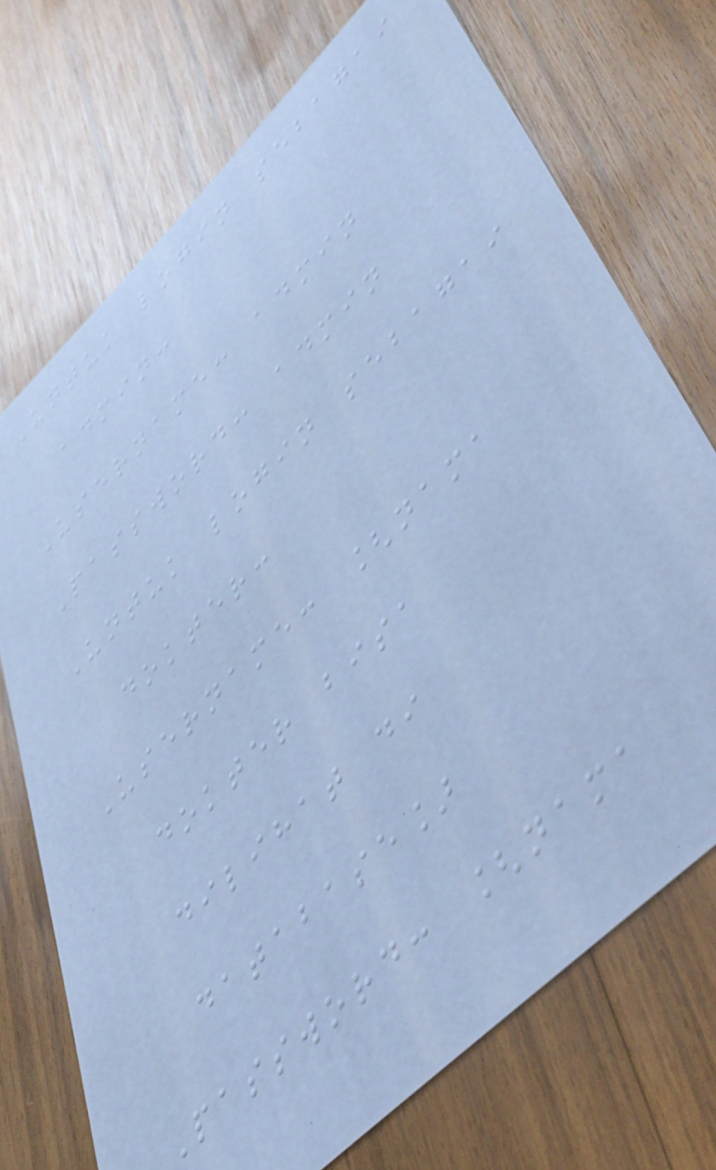Untuk login sebagai
admin:
Username: admin
Password: admin
Untuk login sebagai
dokter:
Username: [nama
dokter bisa
dilihat di
database]
Password: [nama
